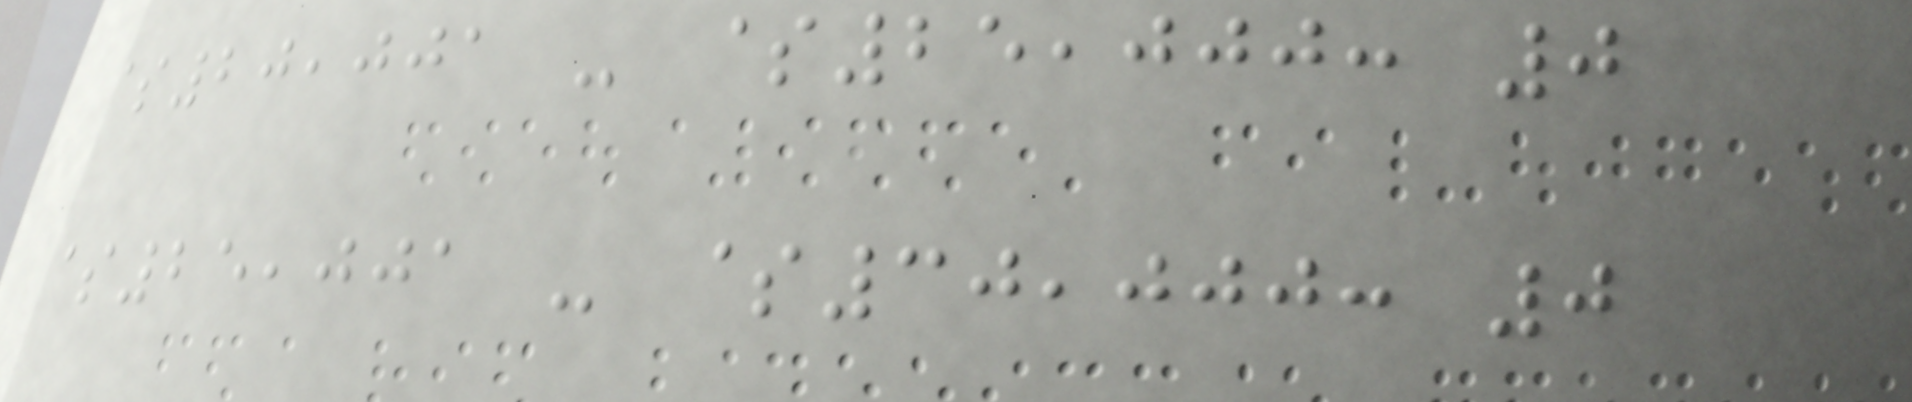$20,001 - $25,000: 0
$25,001 - $30,000: 0
